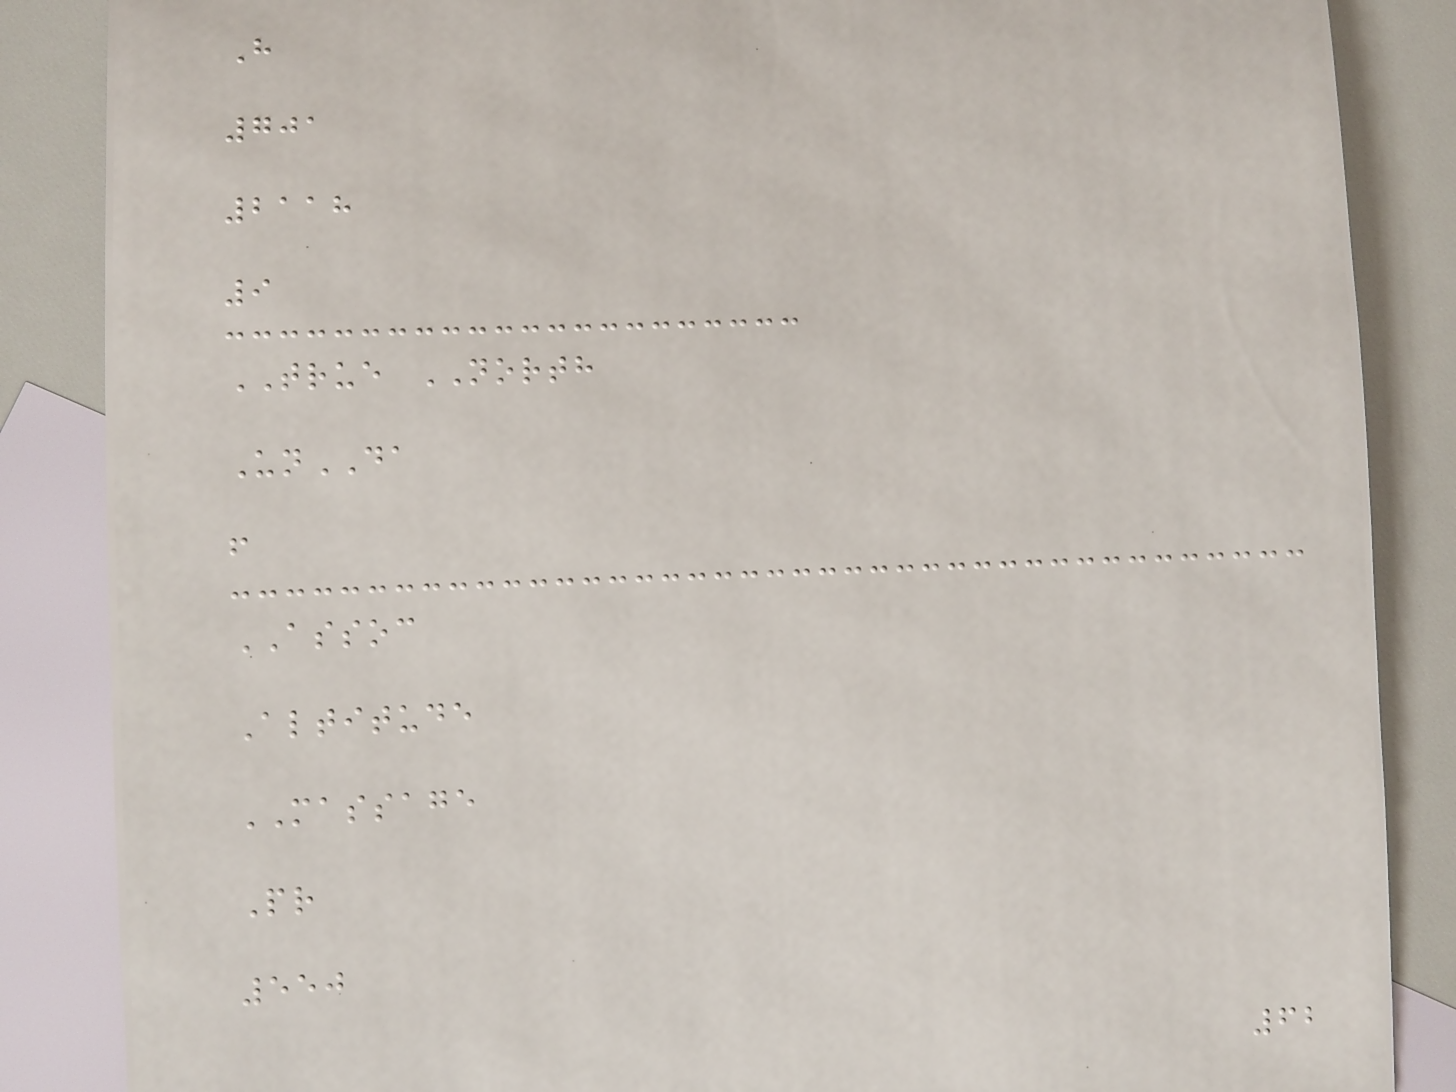H
701
2118
9
TRUE NORTH
UnDA
f
ASSOC
Altitude
MASSAGE
Pr
550
62
